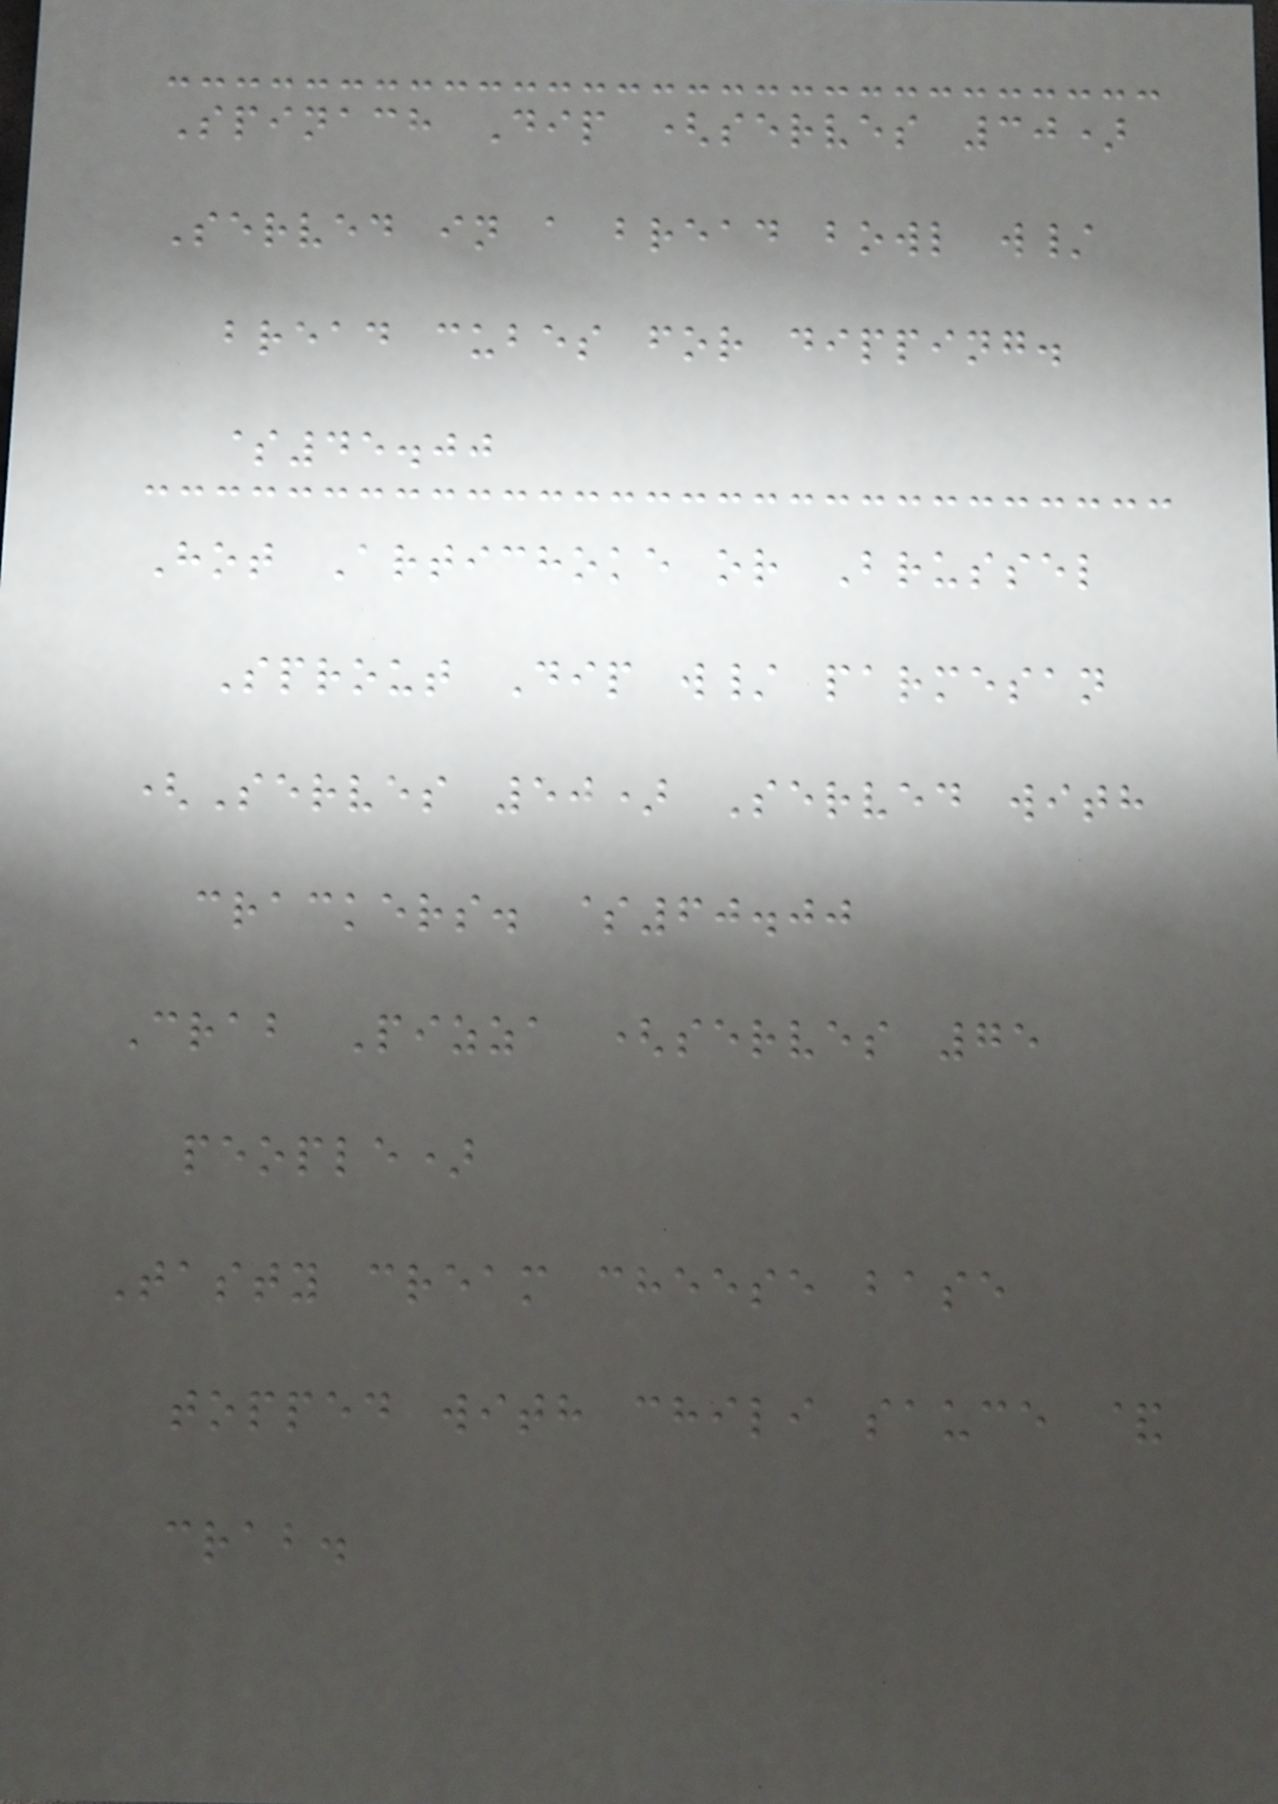Spinach Dip (serves 30)
Served in a bread bowl w/
bread cubes for dipping.
$45.00
Hot Artichoke or Brussel
Sprout Dip w/ parmesan
(Serves 50) Served with
crackers. $60.00
Crab Pizza (serves 75
people)
Tasty cream cheese base
topped with chili sauce &
crab.
